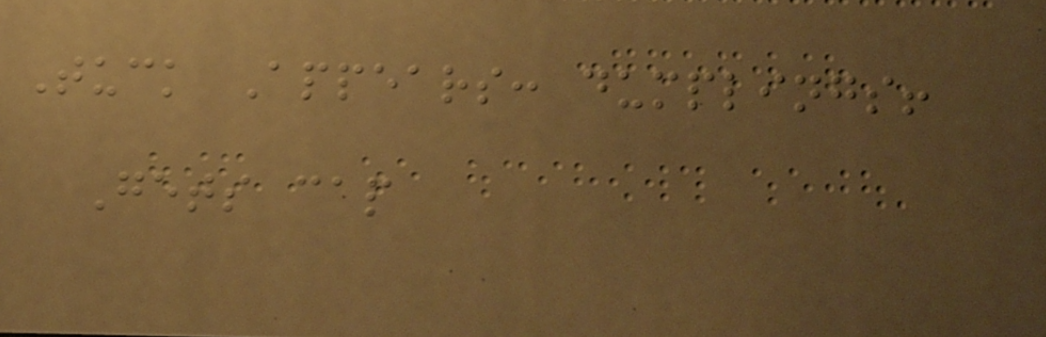Tuck Appears: dumplings!
Gets cap
